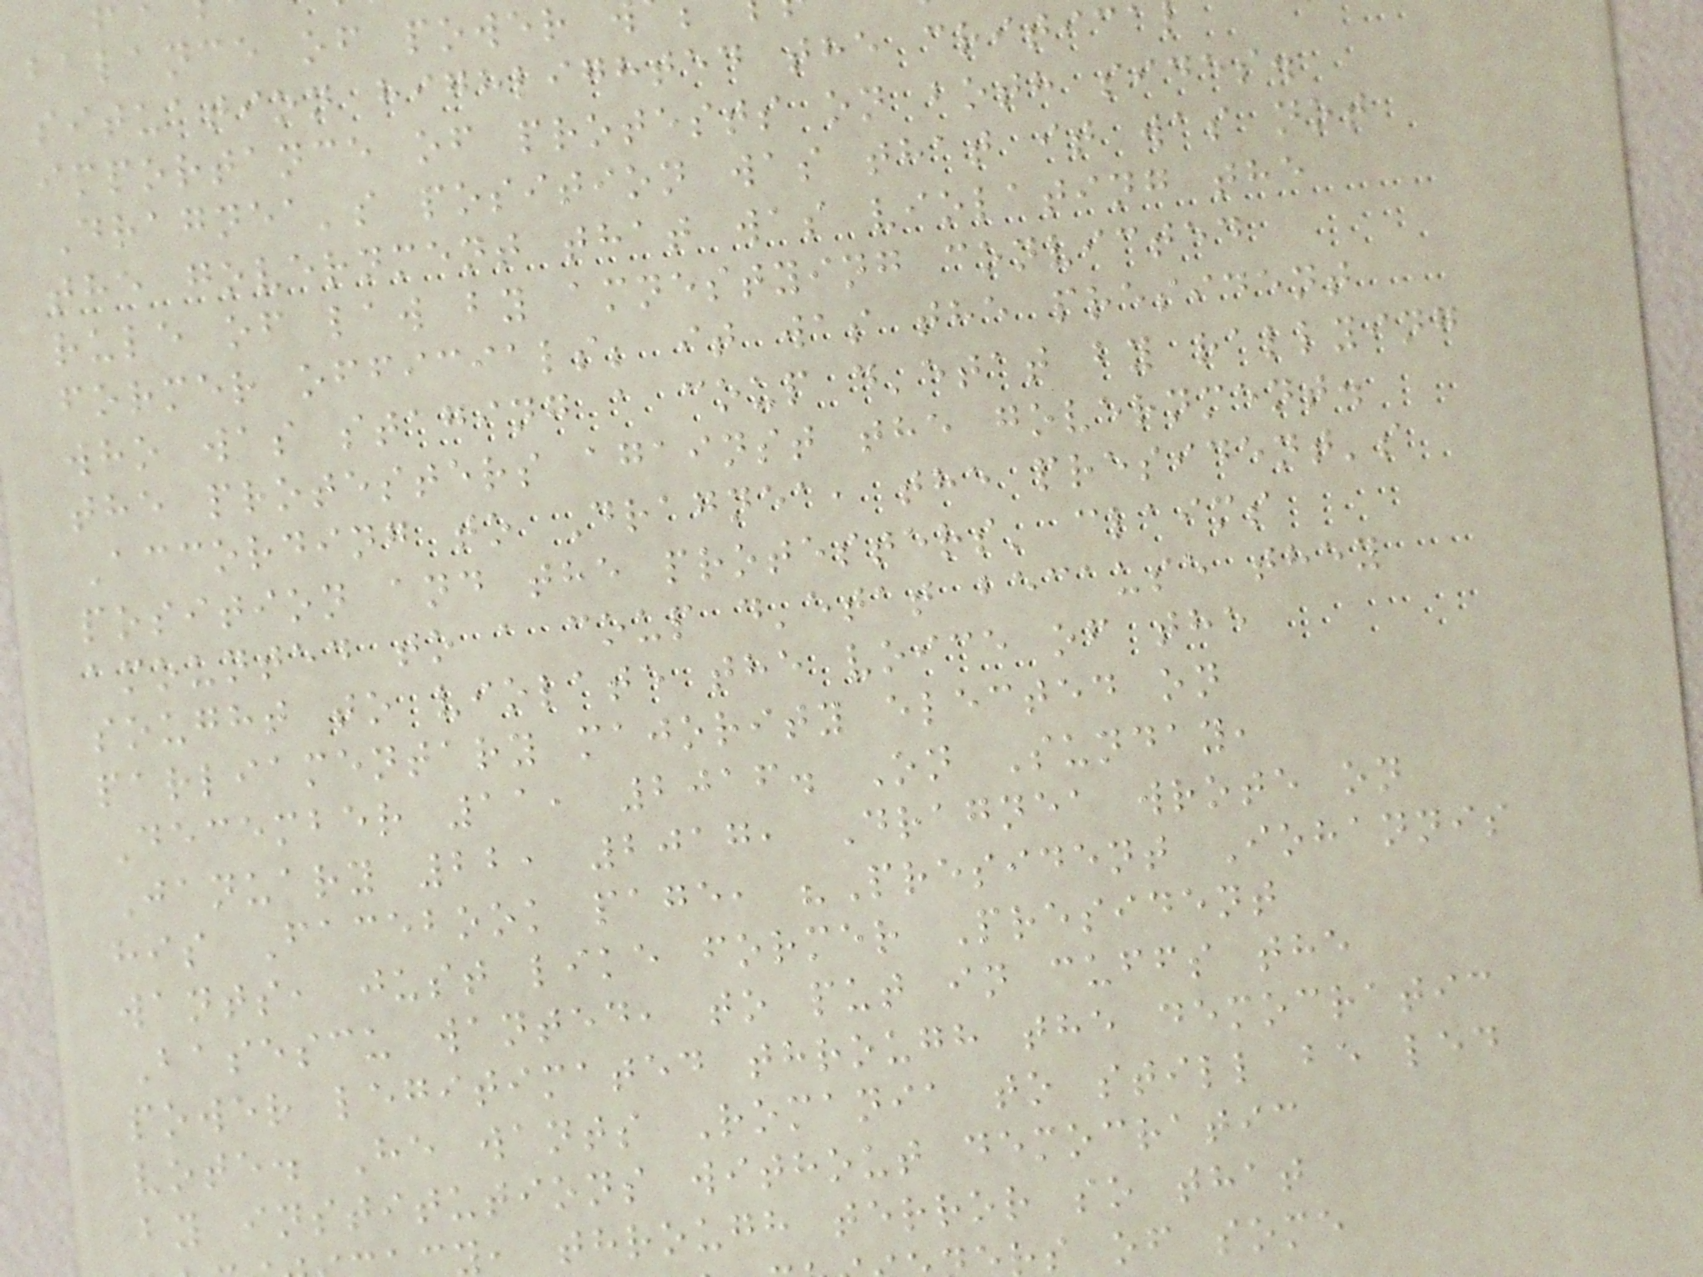balance of power
situation highlighted the critica
importance of protests on both sides.
Dragnea's position was that it was not
the government that was violating the
rule of law by amnestying convicted
former officials; it was the president
who was staging a coup d'etat by rallying
the protesters against the government.
According to Dragnea, the president's
position and the protesters' claims
amounted to a coup d'etat because they
sought to violate the voice of the
parliamentary majority elected on
December 11, 2016. On Sunday,
January 22, 2017, Dragnea wrote on
his Facebook page, "President Iohannis
wants, just like former President
Basescu wanted, to put in cuffs the
power legitimated through the democratic
vote. He wants Romania to still be led
by institutions without democratic
, through terror so that
s of some
